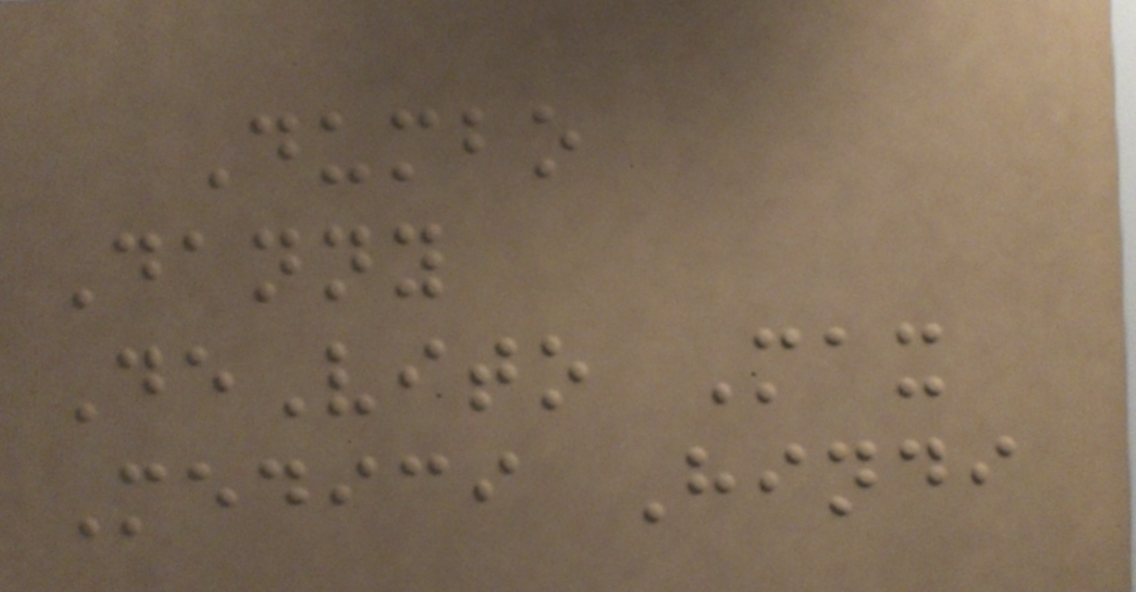Dumbo
Danny
DeVito Max
Medici Hindi
